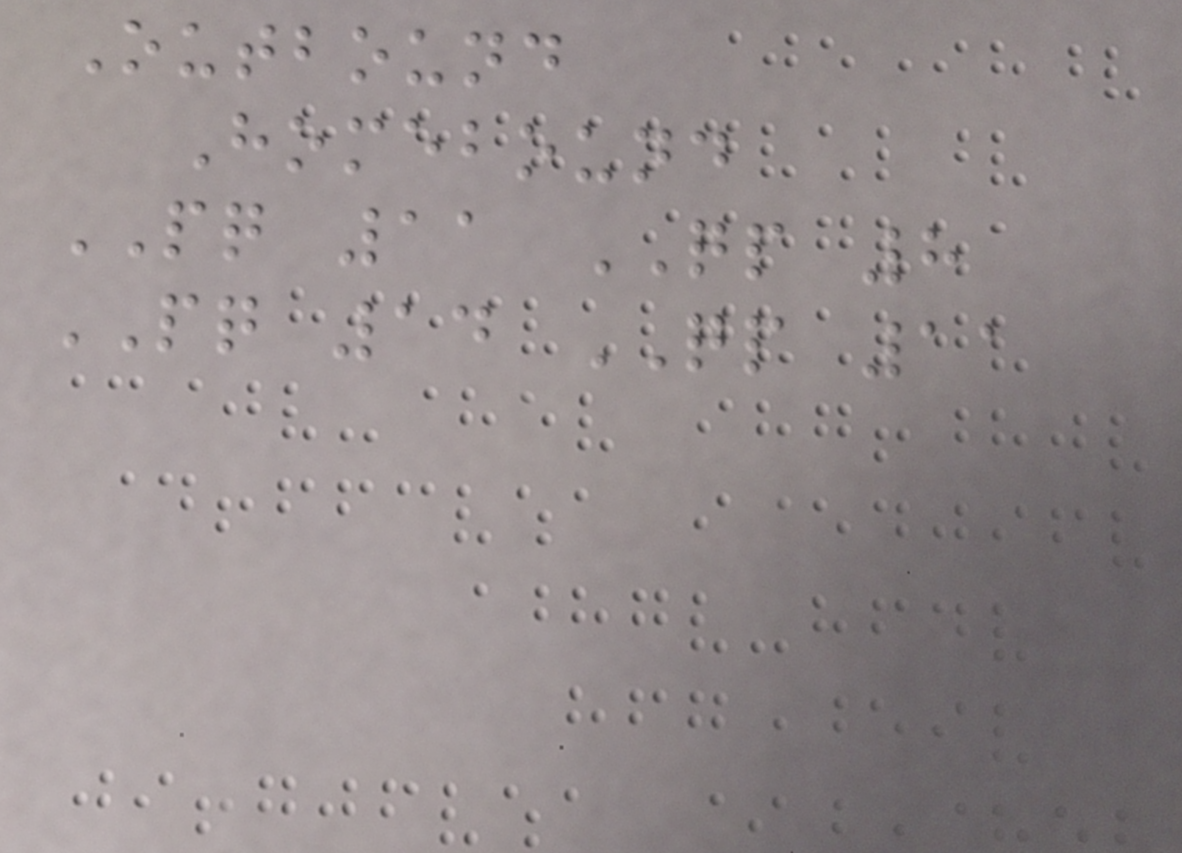Outbound
Homebound
PQ 11 QP 8
PQ 14 QP 11
